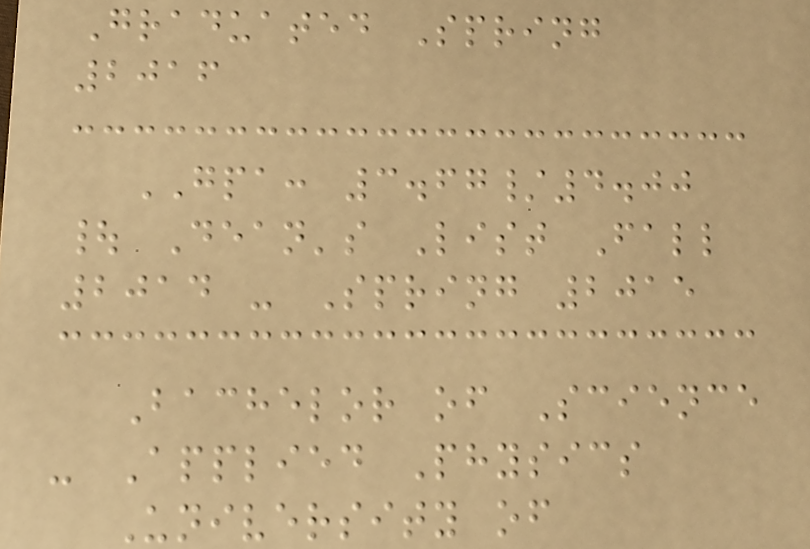Graduated Spring
2016
GPA: 3.67/4.00
| Dean's List Fall
2014 - Spring 2015
Bachelor of Science
- Applied Physics
University of
